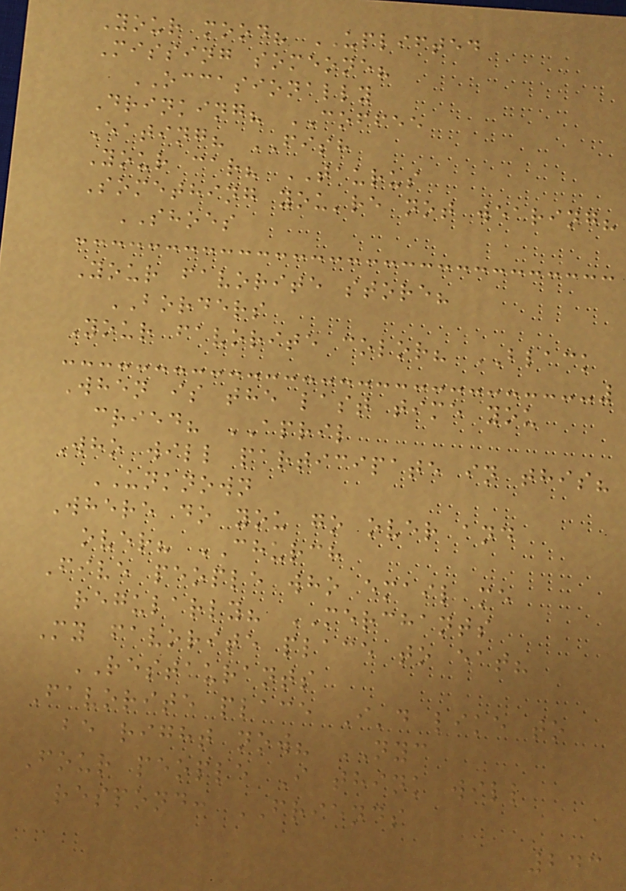Your mood? UPLIFTED
Missing someone?
OCCASIONALLY
Drinking? COFFEE
Eating? FISH
Your car? TAURUS
Something you're not wearing?
SHOES
Your favorite store?
BORDERS
Your favorite color? BLACK
When is the last time you
cried? APRIL
Who will participate in this?
UNKNOWN
Where do you go over and
over? CHURCH
Five people who email me
regularly? MERCHANTS
My favorite place to eat?
RESTAURANTS
Favorite place I'd like to
be right now? NYC
Four people I think will
respond: FRIENDS
243
